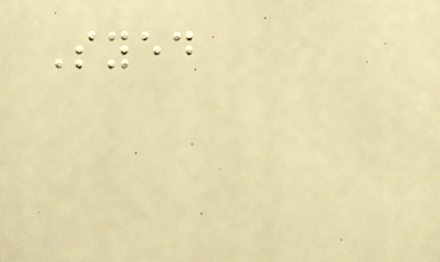Syed
